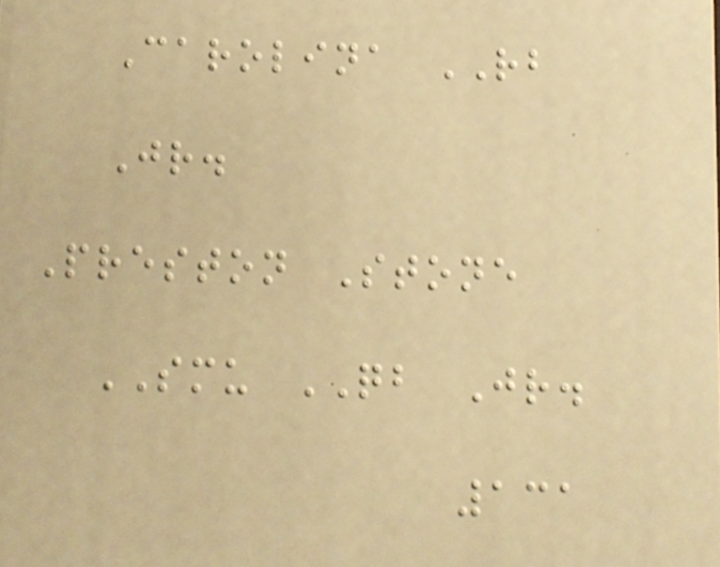Carolina RB
Jr.
Preston Stone
SMU QB Jr.
131
